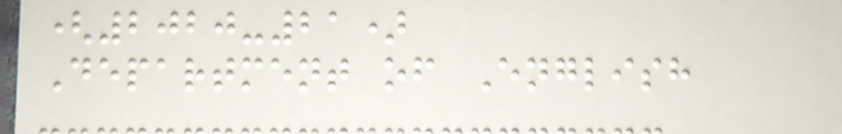(2020-21)
Department of English
